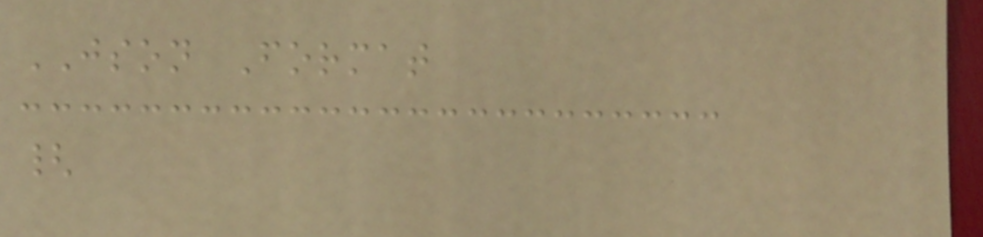JSON Format
{
